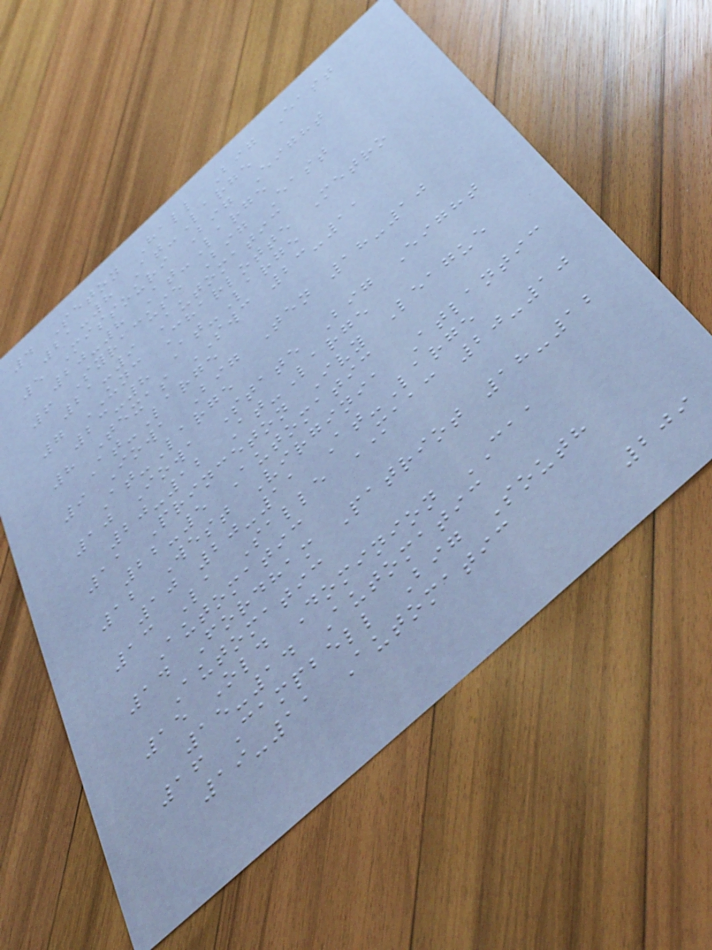4 Seton Hall Big East
21-8 At-Large
5 Missouri Big Eight
20-8 At-Large
6 Syracuse Big East
21-9 Automatic
7 UNC Charlotte Metro
23-8 At-Large
8 Texas SWC 23-11
At-Large
9 Iowa Big Ten 18-10
At-Large
10 Iowa State Big Eight
20-12 At-Large
11 Princeton Ivy League
22-5 Automatic
12 West Virginia Atlantic
10 20-11 At-Large
13 La Salle MAAC 20-10
Automatic
14 Fordham Patriot 18-12
Automatic
15 Old Dominion CAA
15-14 Automatic
16 Campbell Big South
19-11 Automatic
209
